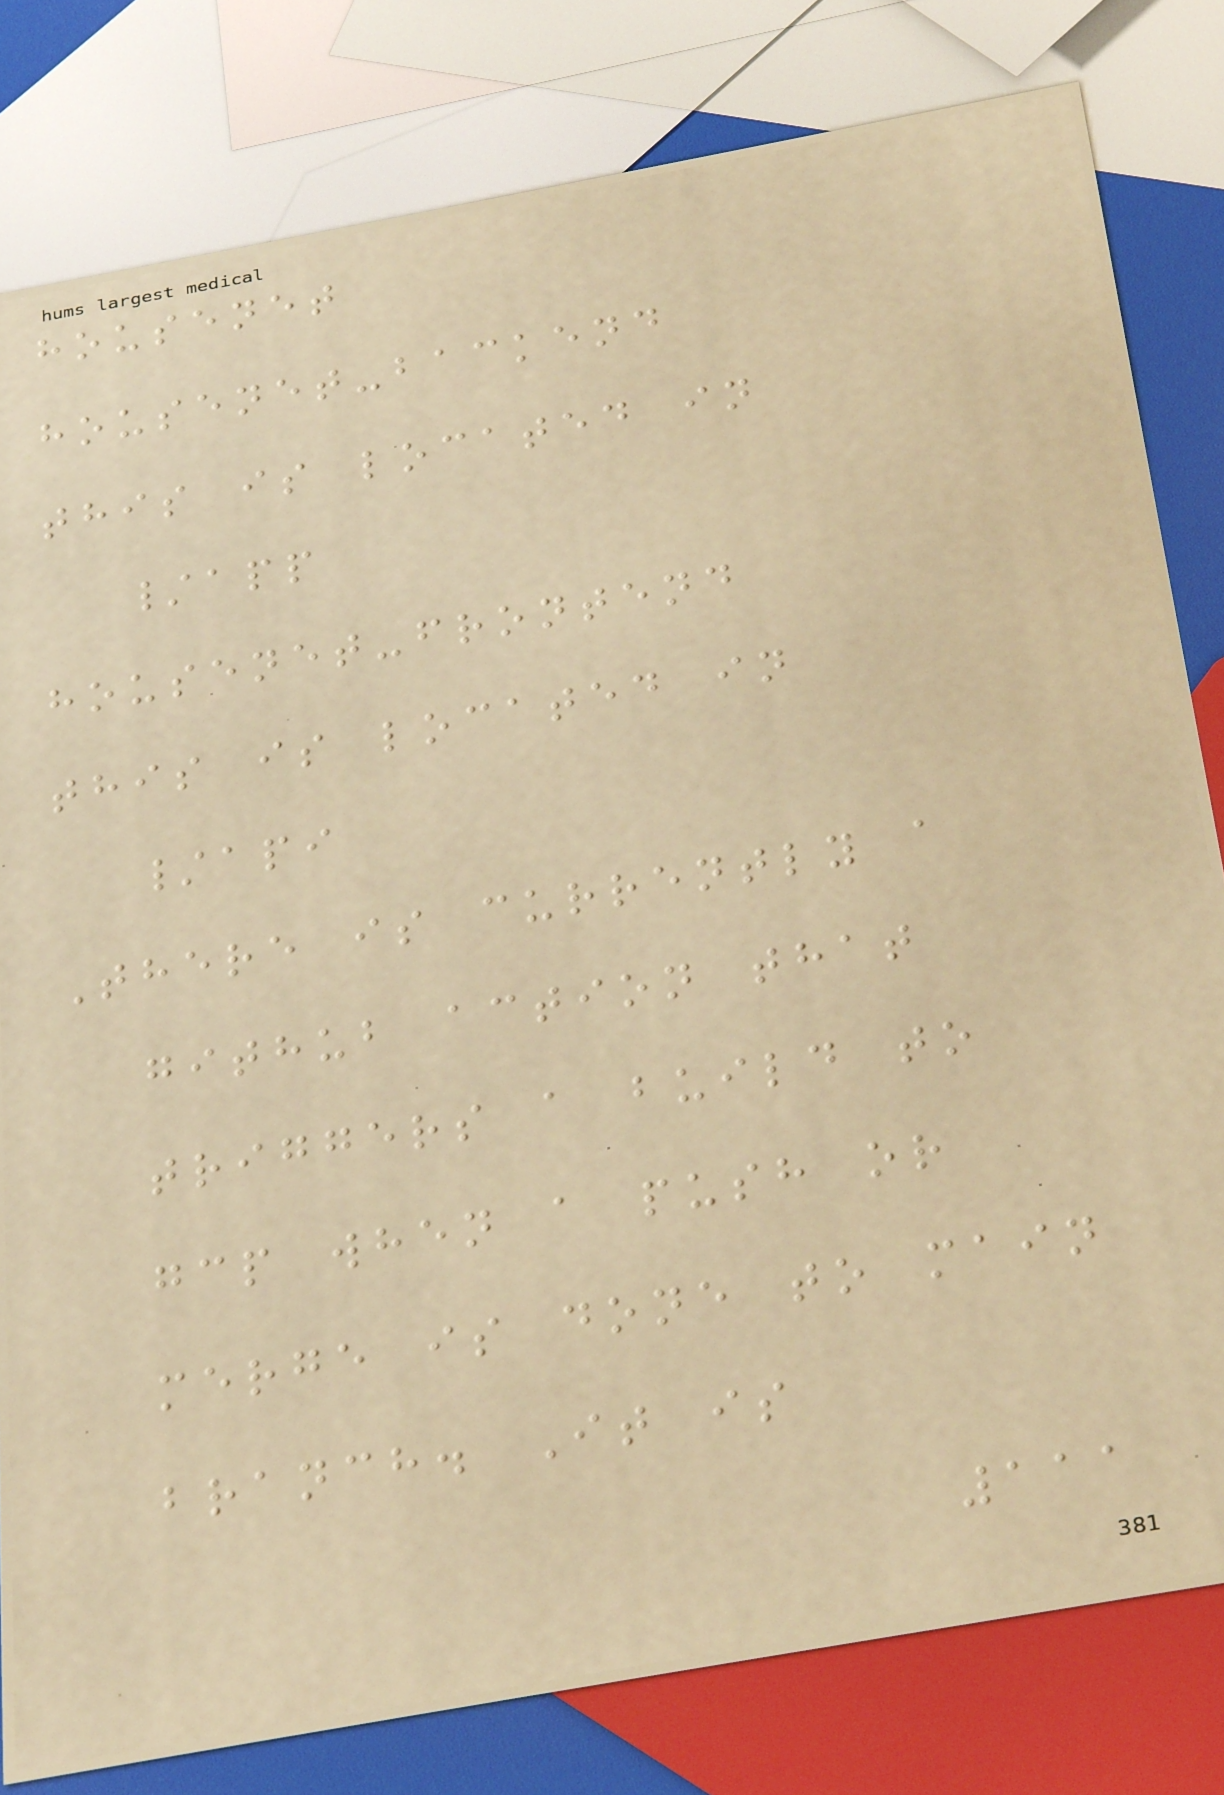housenet
housenet-backend
this is located in
/app
housenet-frontend
this is located in
/api
There is currently a
github action that
triggers a build to
gcp when a push or
merge is done to main
branch. It is
111
